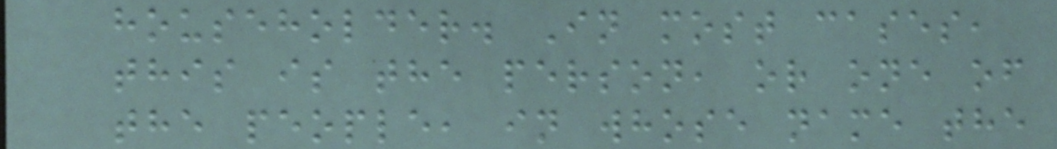householder. In most cases,
this is the person, or one of
the people, in whose name the
